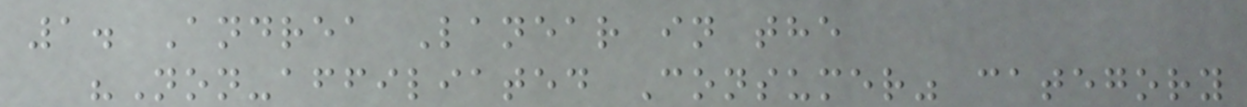1. Andrea Lanear in the
"Non-affiliated Consumer" category
